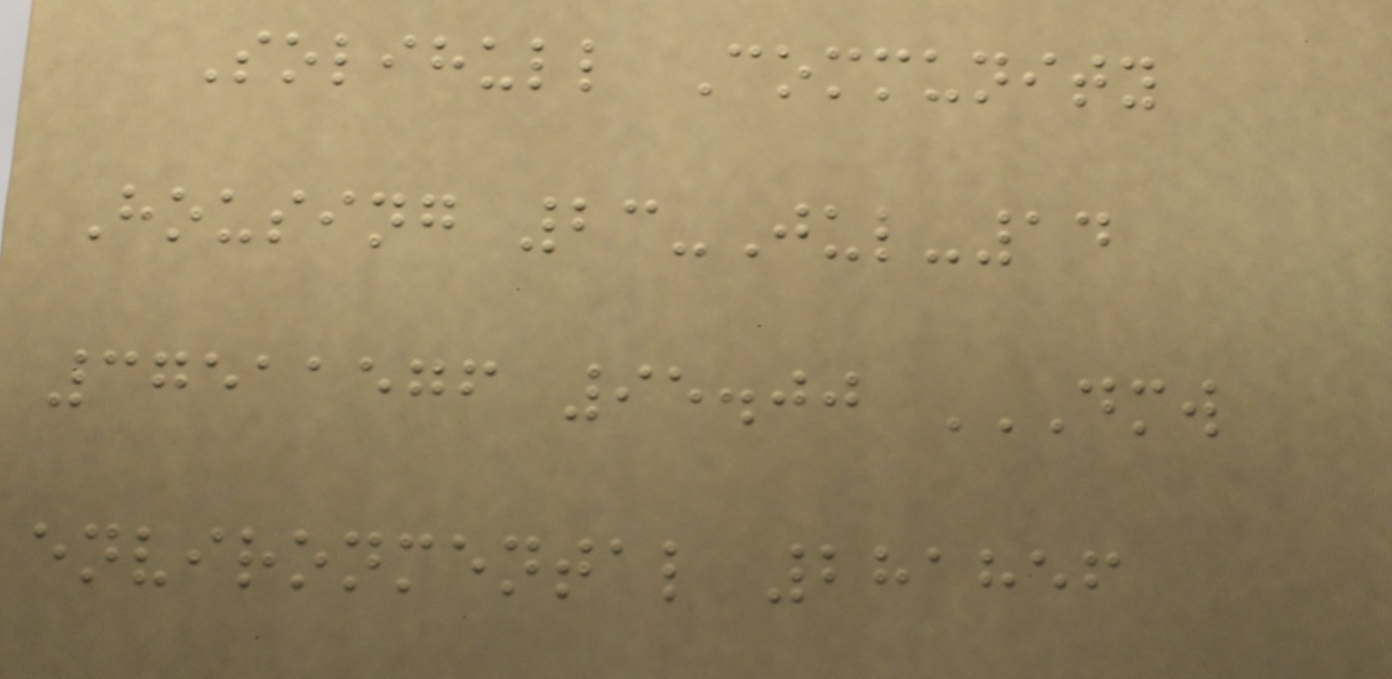Solihull Community
Housing 23-Jul-14
37511576 95.00 DMW
ENVIRONMENTAL 281856
